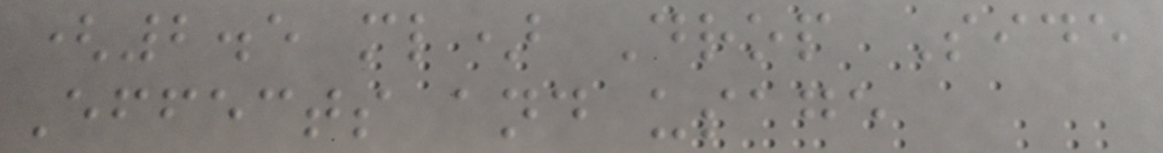(2.5 ml) Drop Side
Effects and usage
